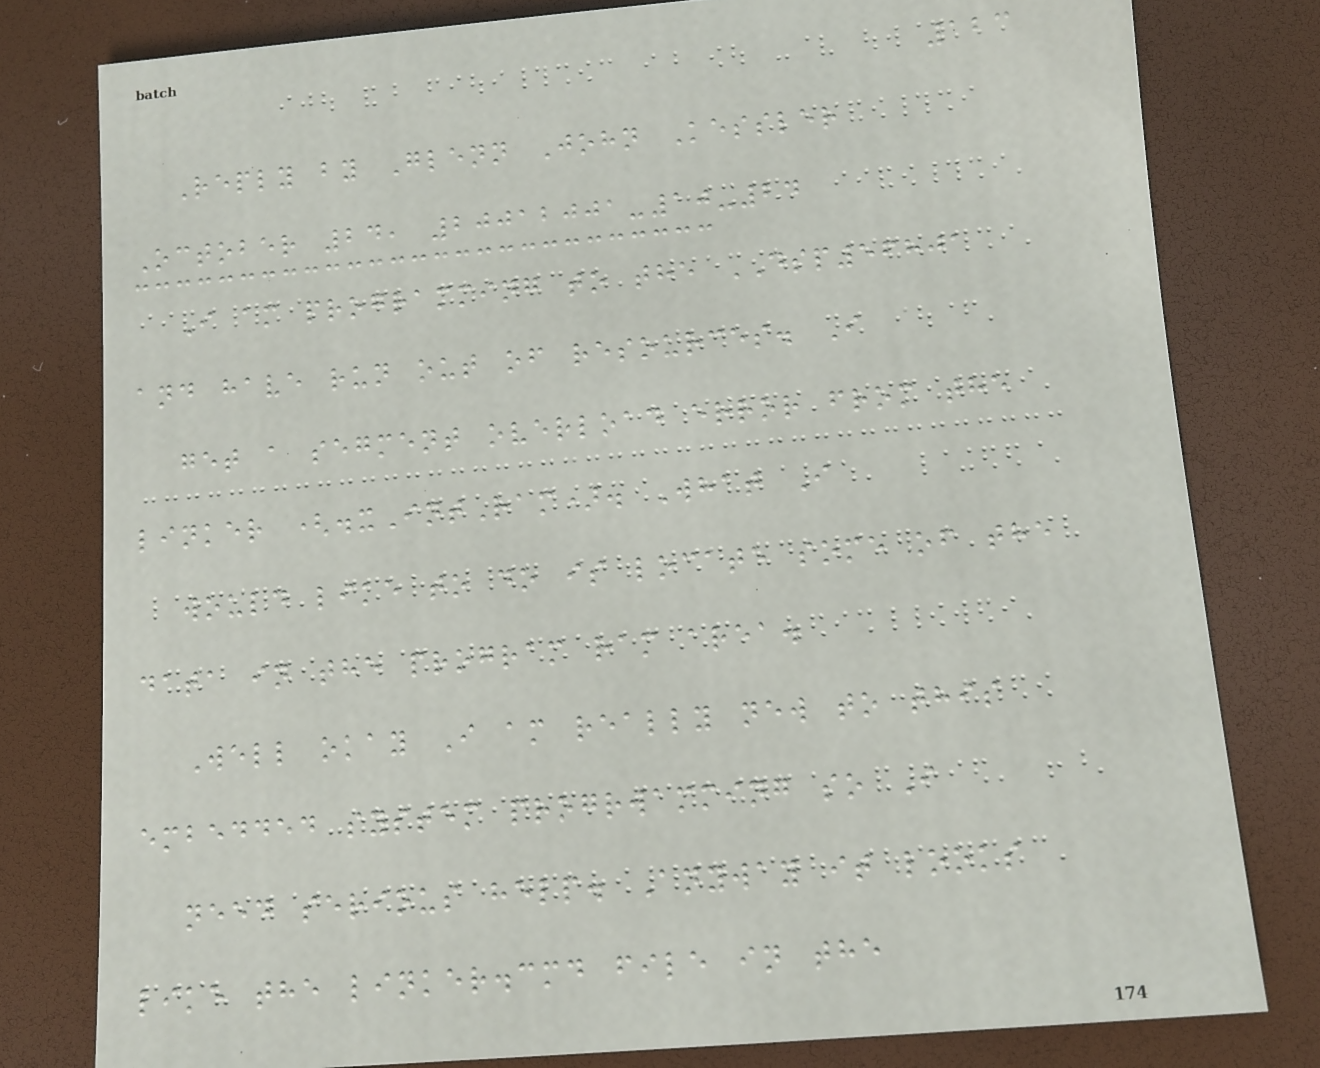123
Reply by Glenn John Kessler
October 24, 20012001-10-24
I am programming to the DSP56801
and have run out of resources. I
get a segment overload error from the
linker (.xIntRam). What I
would like to do is locate some of the
data in the program ram area.
Well okay I am really new to this
embedded system progrwamming so I
need serious help. Anyway it looks
like the linker.cmd file in the
